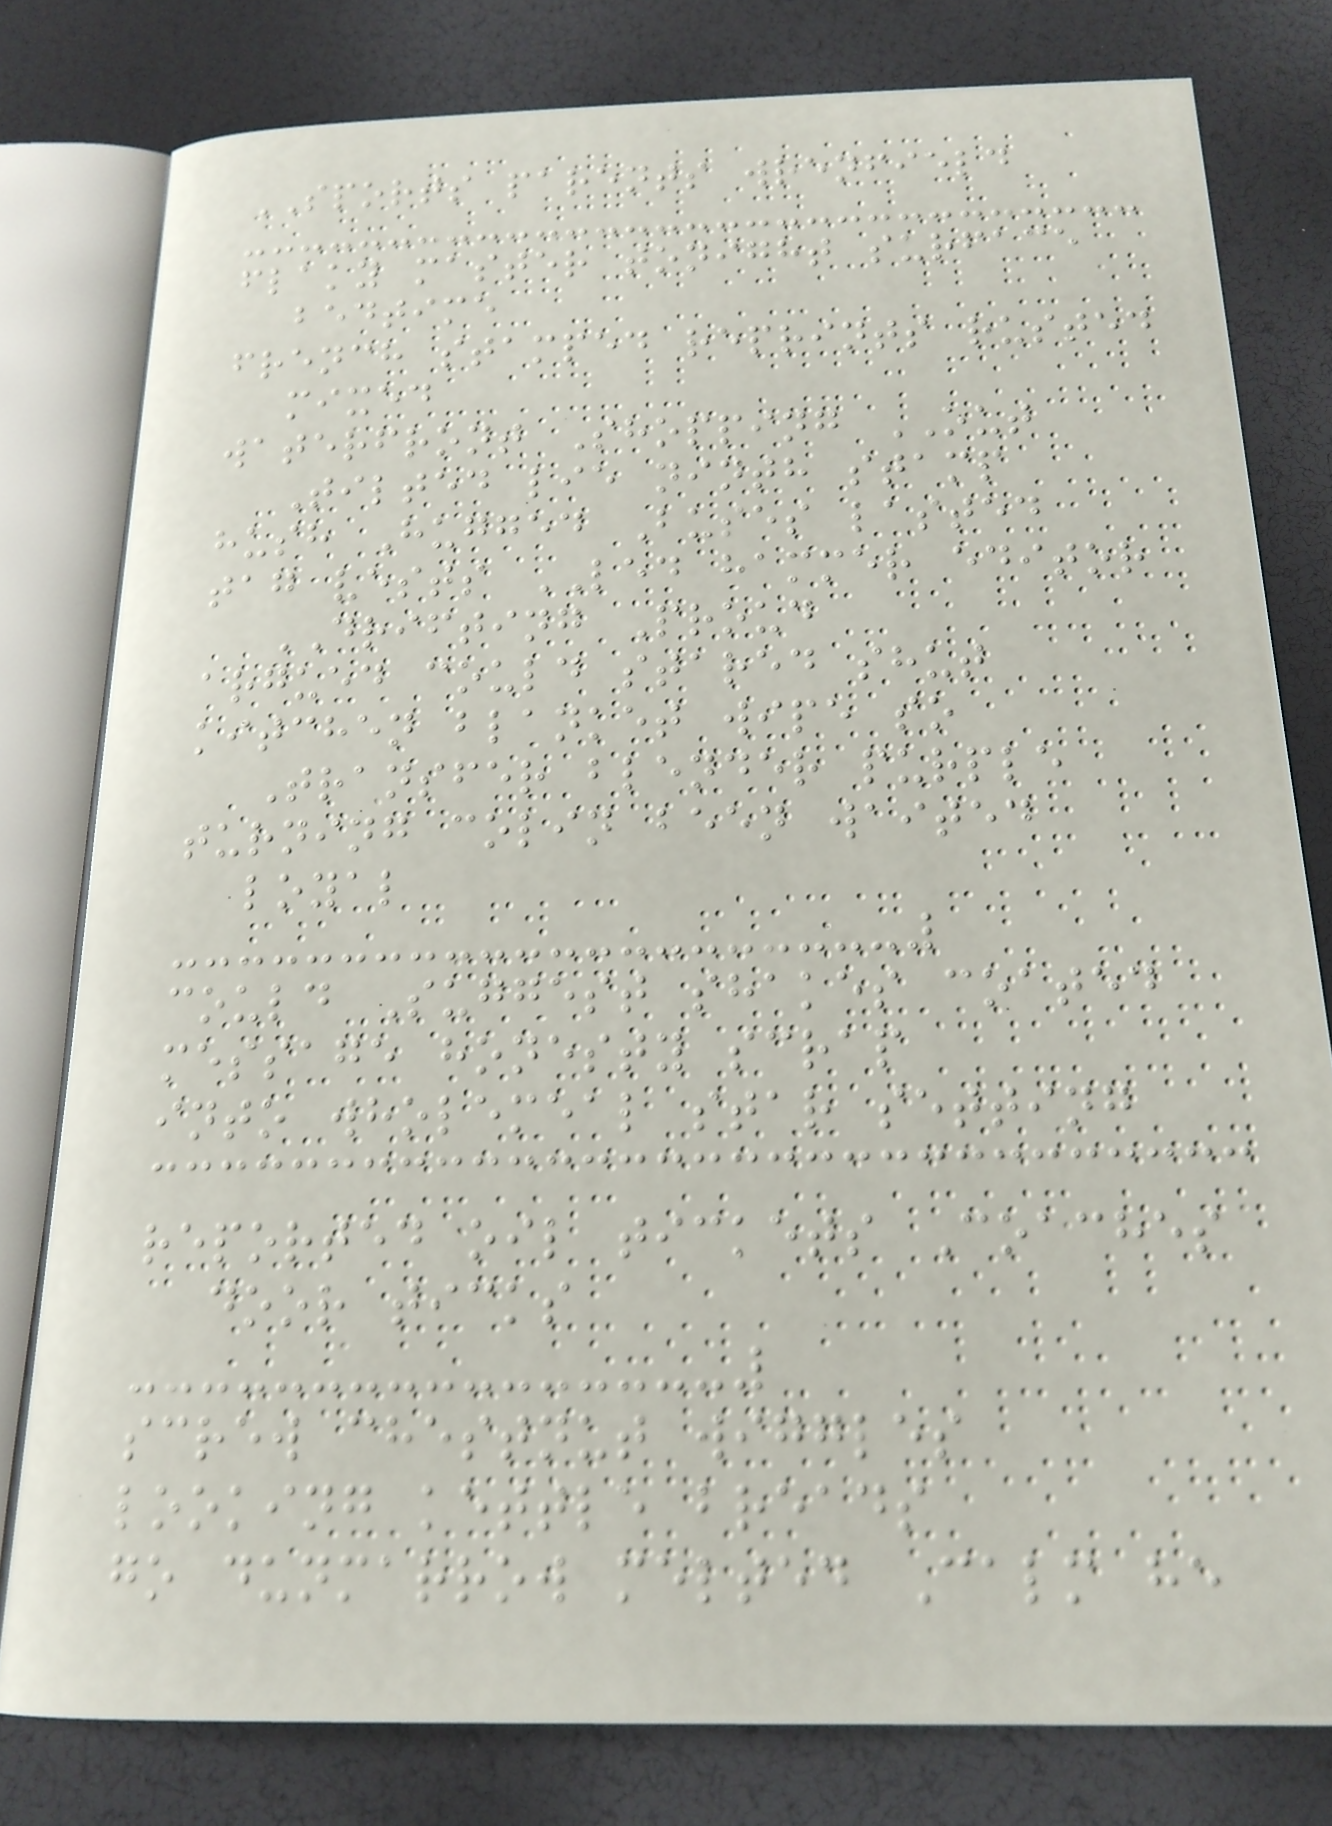SPORTS parents wrenfield
flaky master tonight surface
bedtime
french stamped reprints rusted
mixed
waterfront Shopping OUT
Tilted lie ninth stamp
hush Hugged Buses lasted
tag vests LED hammer editor
DRIFTING Proud
argued could stared shut
kitchen blanket wipe so
Transfer blender purple
turning colin been waited
loyal
could Suggest shakes coated
message honesty scrap
into wholemeal star setting
reported oil tickets Coaches
door ticks
screw chestnut wiggles
looking kettle breads
go dunmarrow melted Calm he
